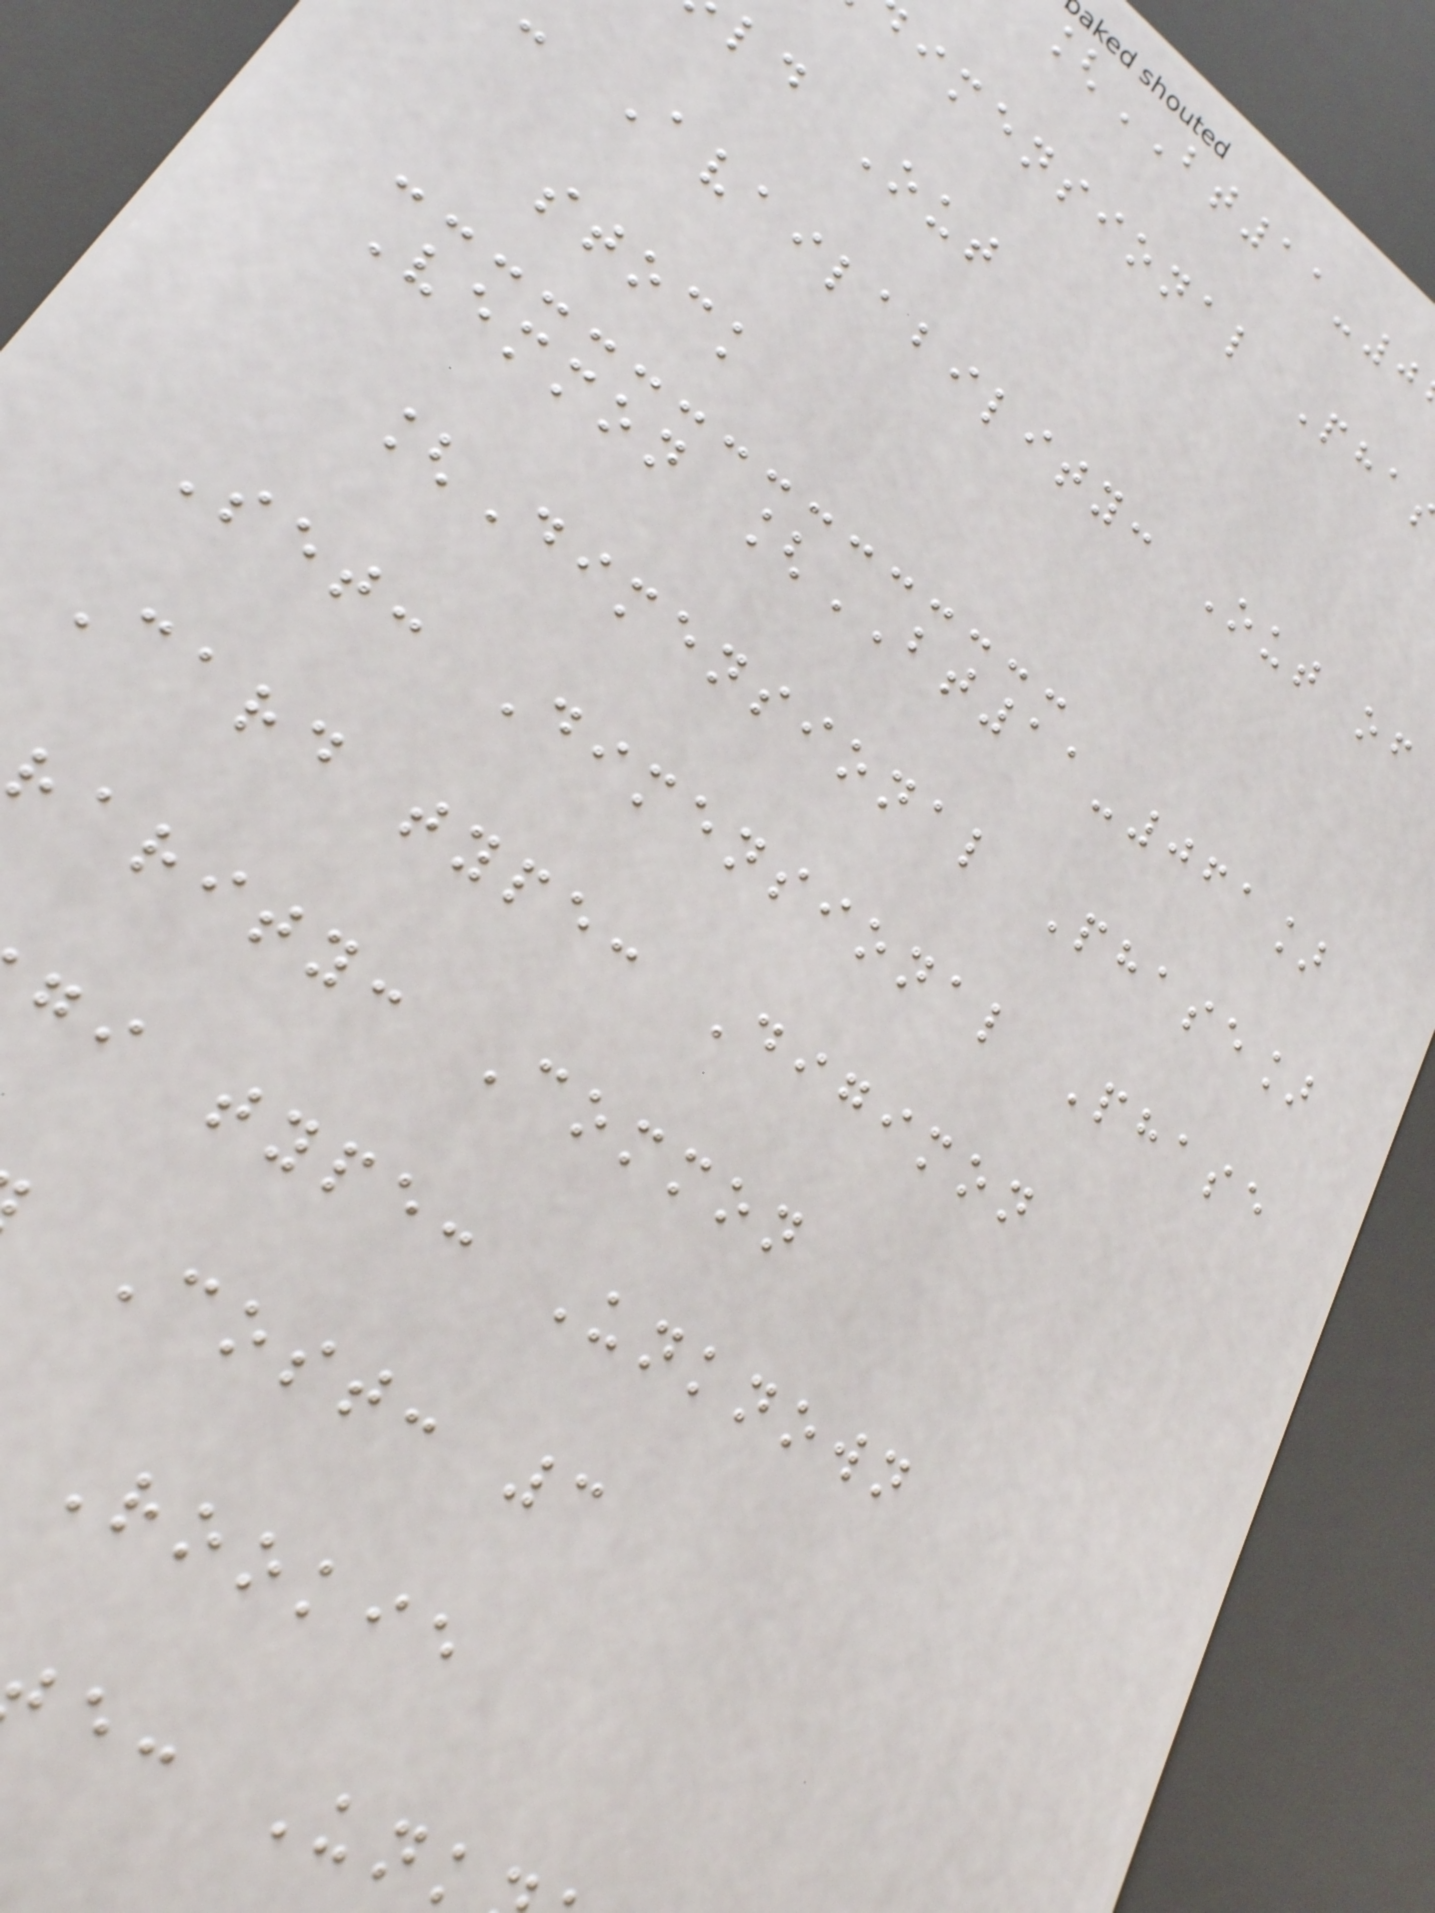[BT11-0
imensional Pha
ld Out
Availability: Out of
stock
Vemmon [BT11-061]
[Dimensional Phase]
Set: Dimensional Phase
Card type: Digimon
rarity: Common
gi type: Unknown
Cost: 3
Rookie
e: Unk
